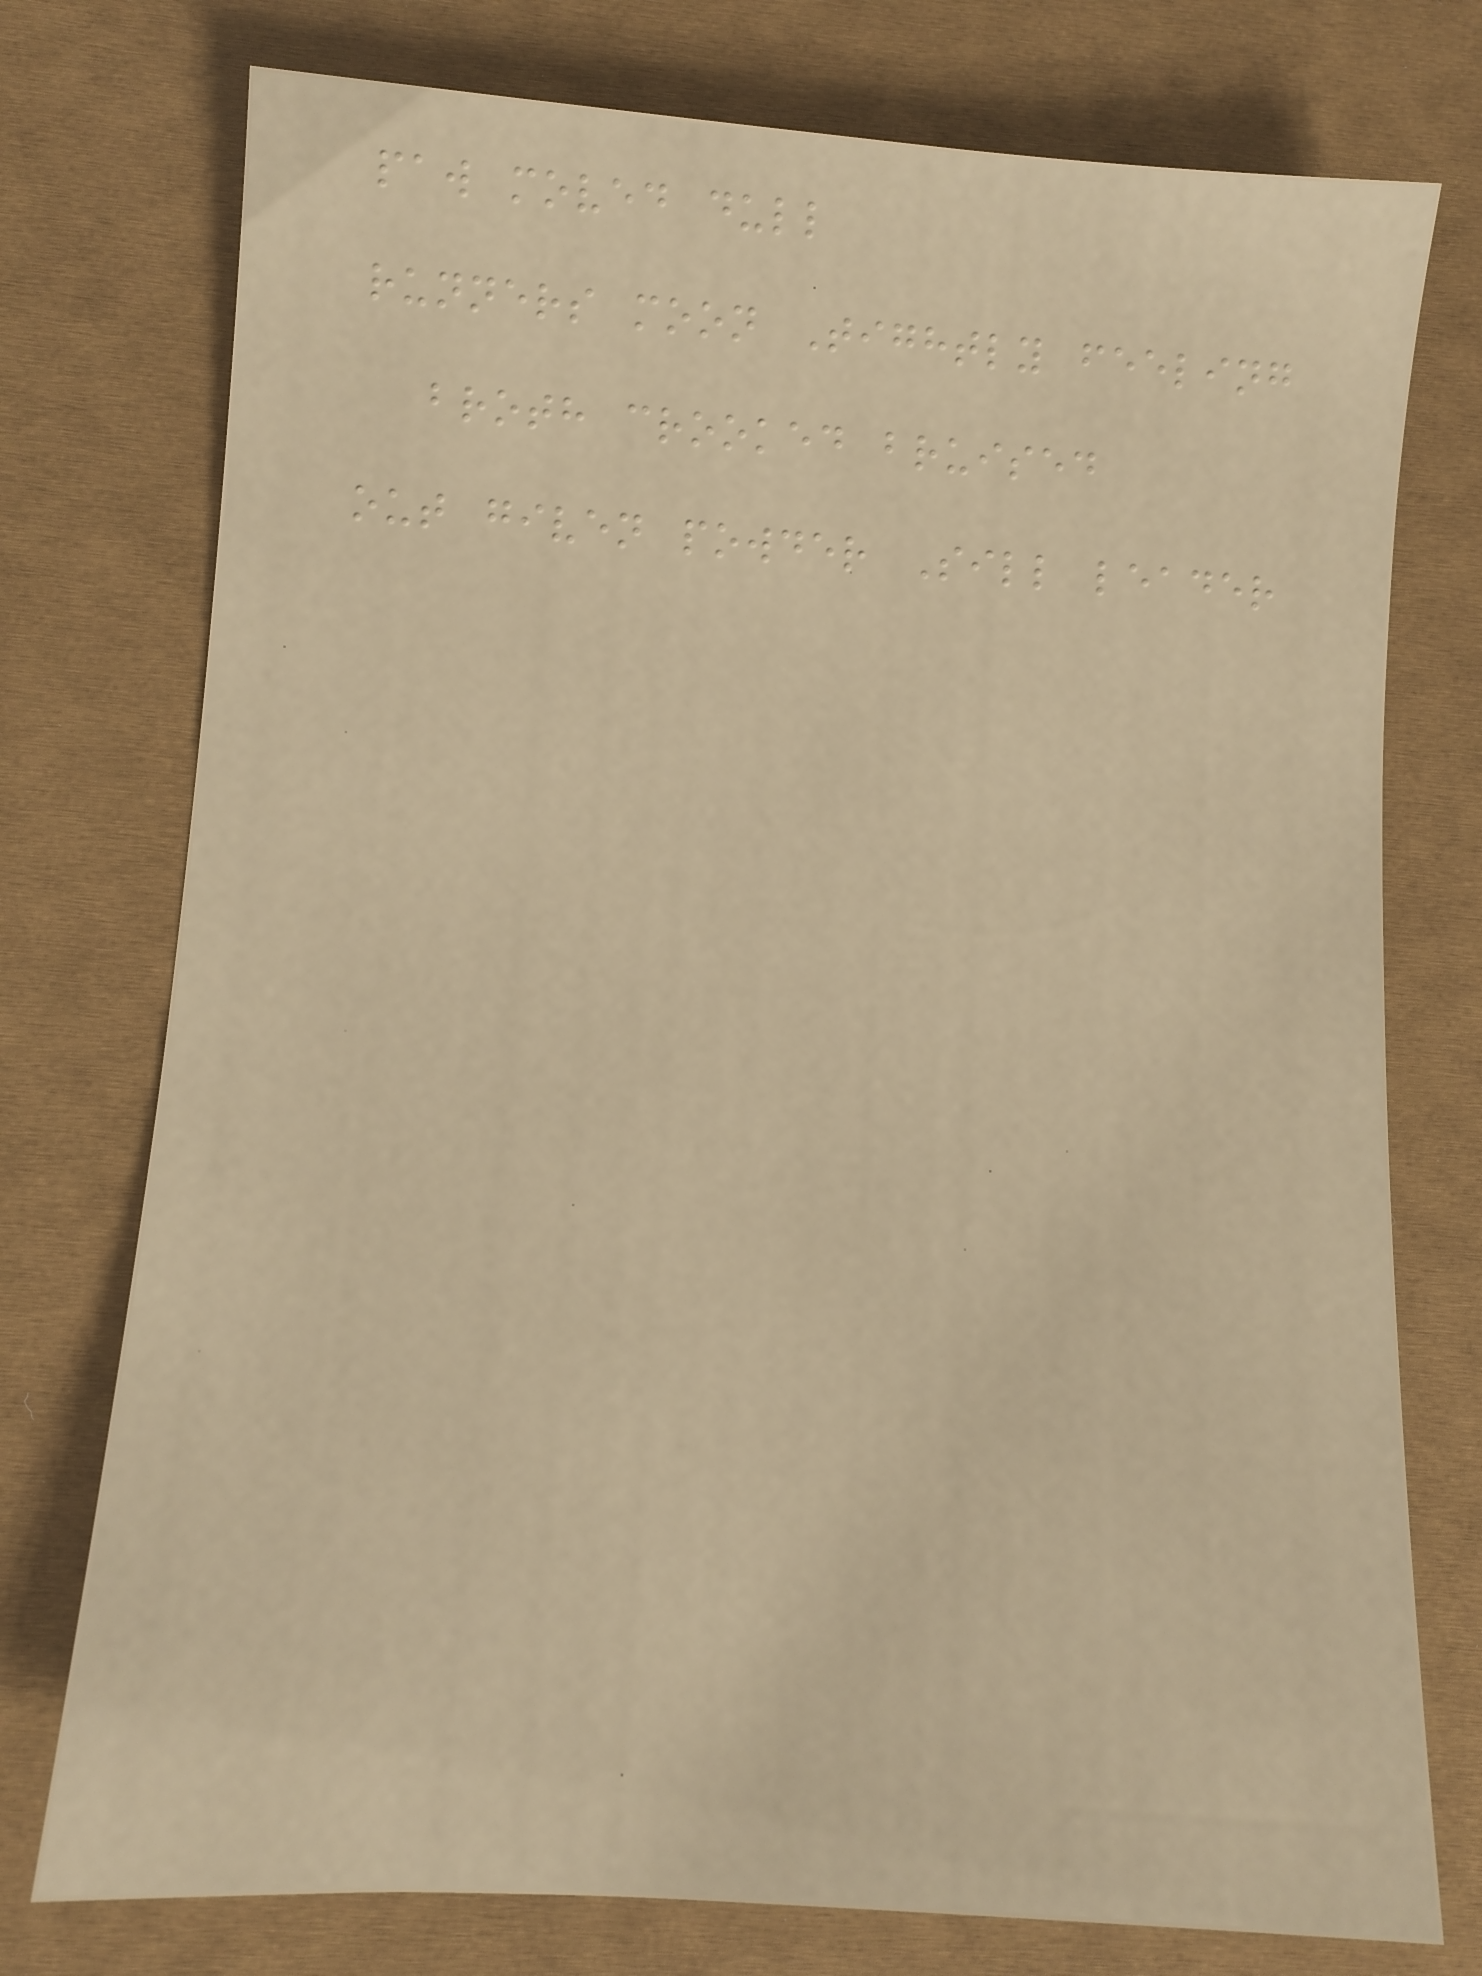paw moved dull
runners moon Tightly feeling
broth crooked bruised
out given powder Sill leader
